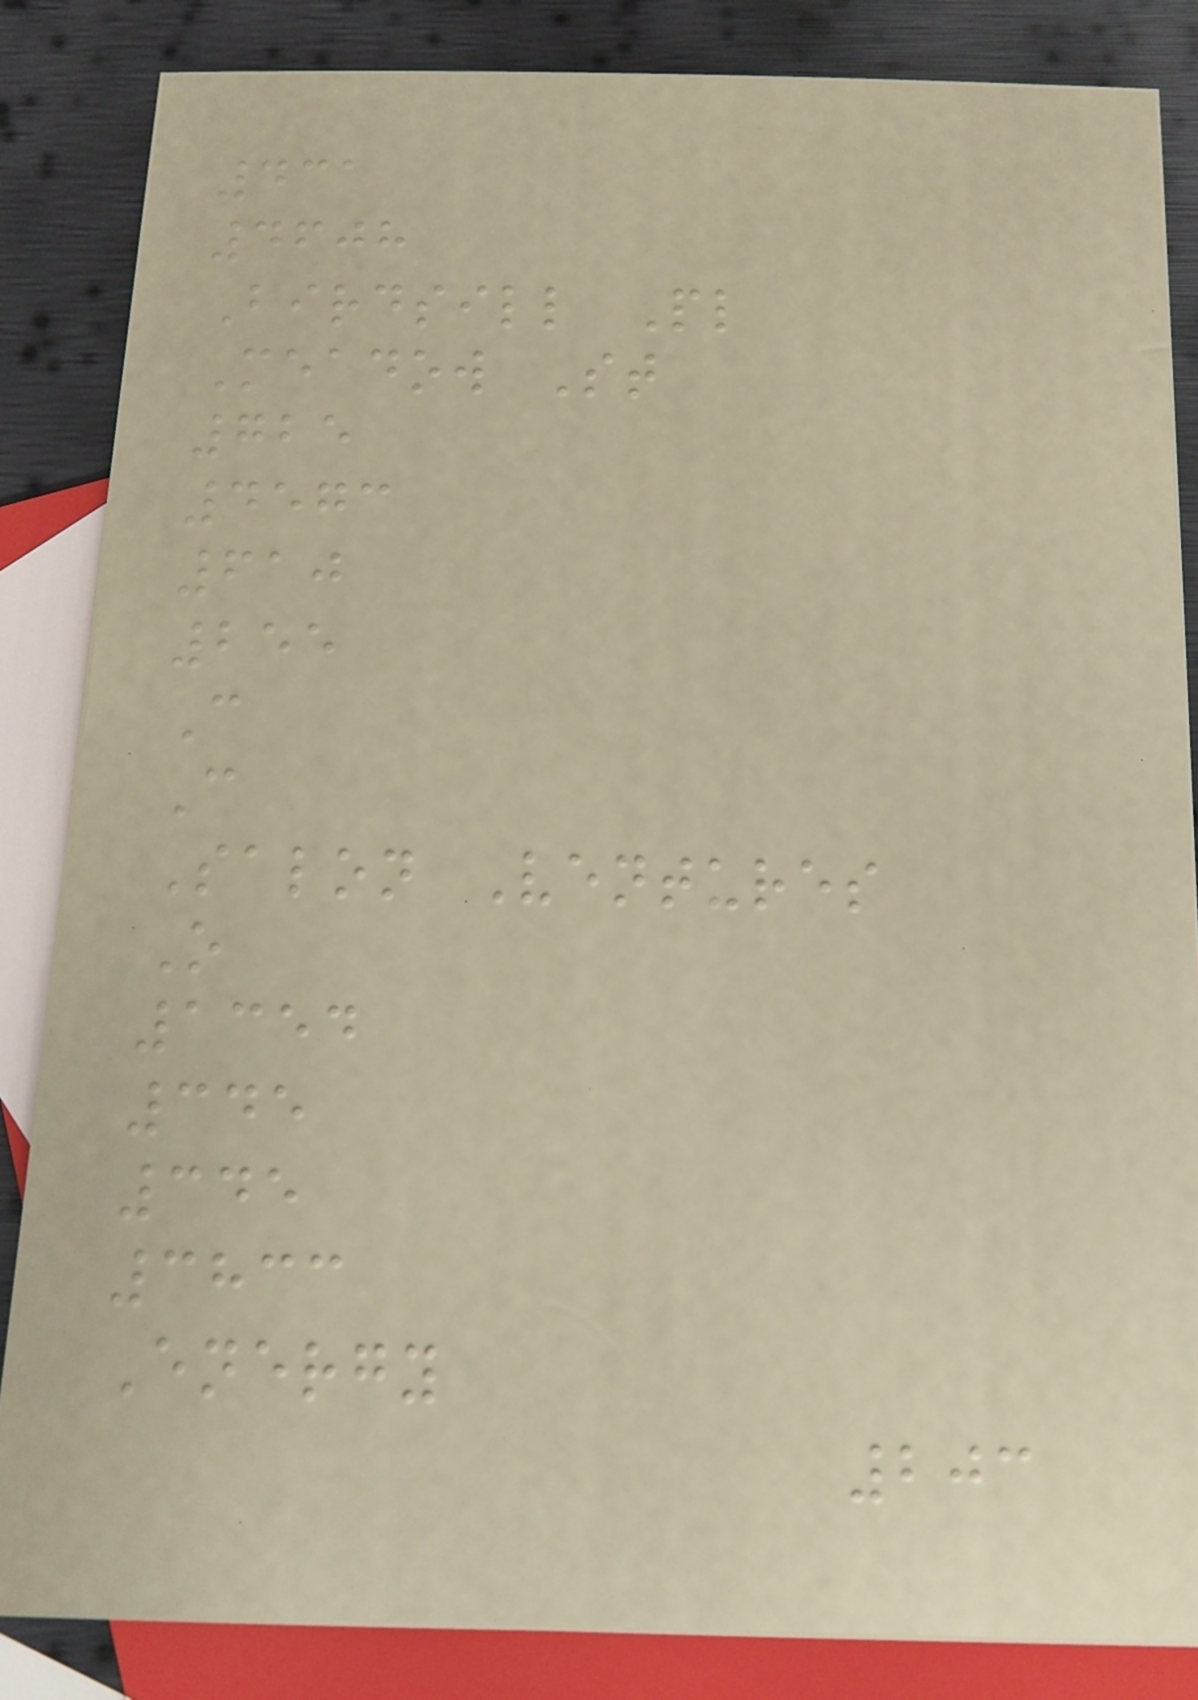431
4608
Birdsill Pl
Meadow St
725
4573
610
255
C
C
Salon Ventures
O
1354
345
345
3833
Energy
203
